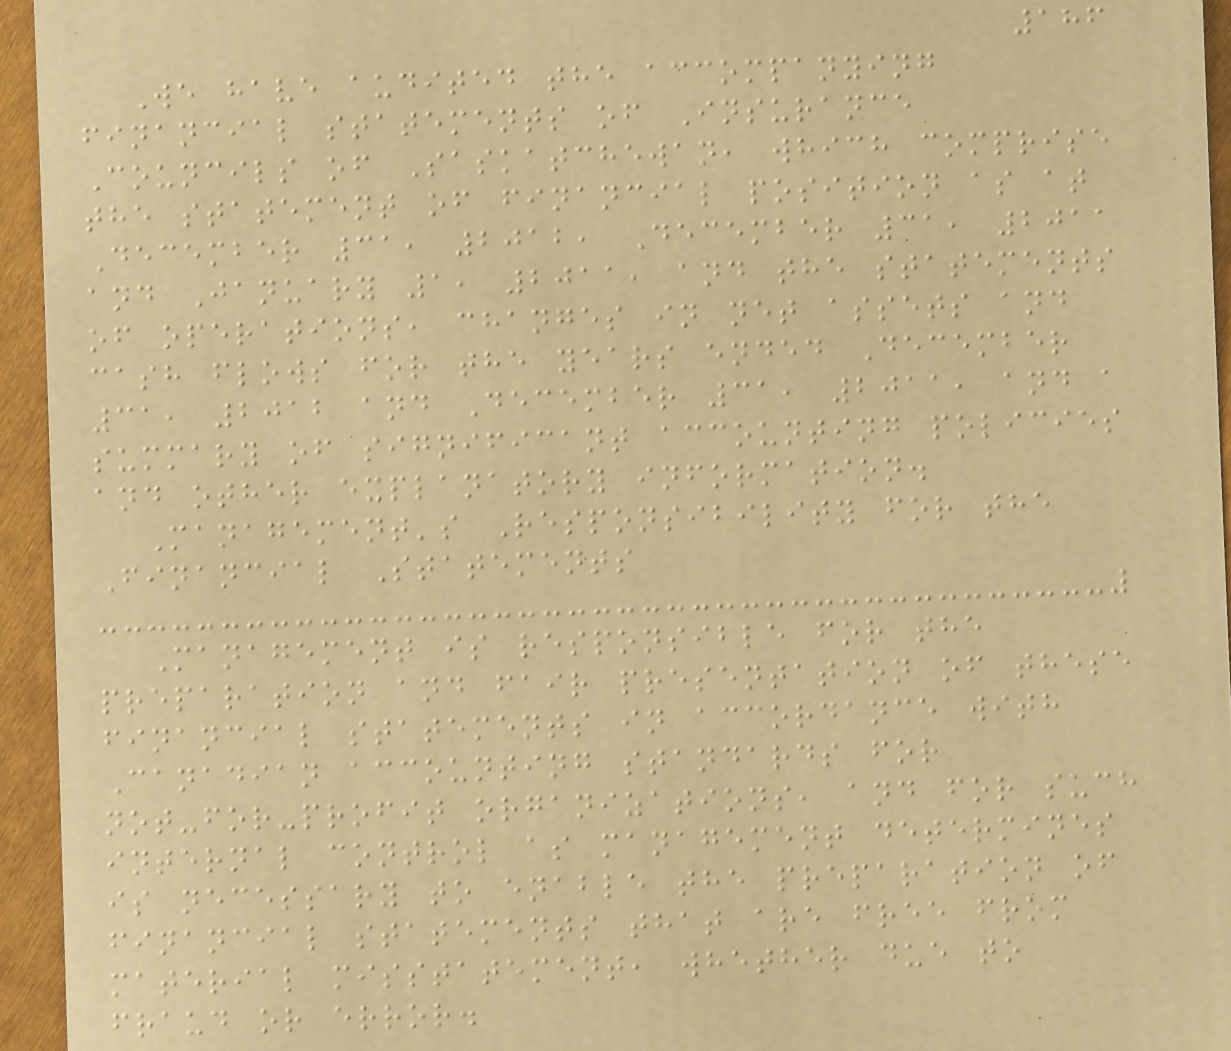186
We have audited the accompanying
financial statements of Insurance
Councils of Saskatchewan, which comprise
the statement of financial position as at
December 31, 2012, December 31, 2011
and January 1, 2011, and the statements
of operations, changes in net assets and
cash flows for the years ended December
31, 2012 and December 31, 2011, and a
summary of significant accounting policies
and other explanatory information.
Management's Responsibility for the
Financial Statements
Management is responsible for the
preparation and fair presentation of these
financial statements in accordance with
Canadian accounting standards for
not-for-profit organizations, and for such
internal control as management determines
is necessary to enable the preparation of
financial statements that are free from
material misstatement, whether due to
fraud or error.
